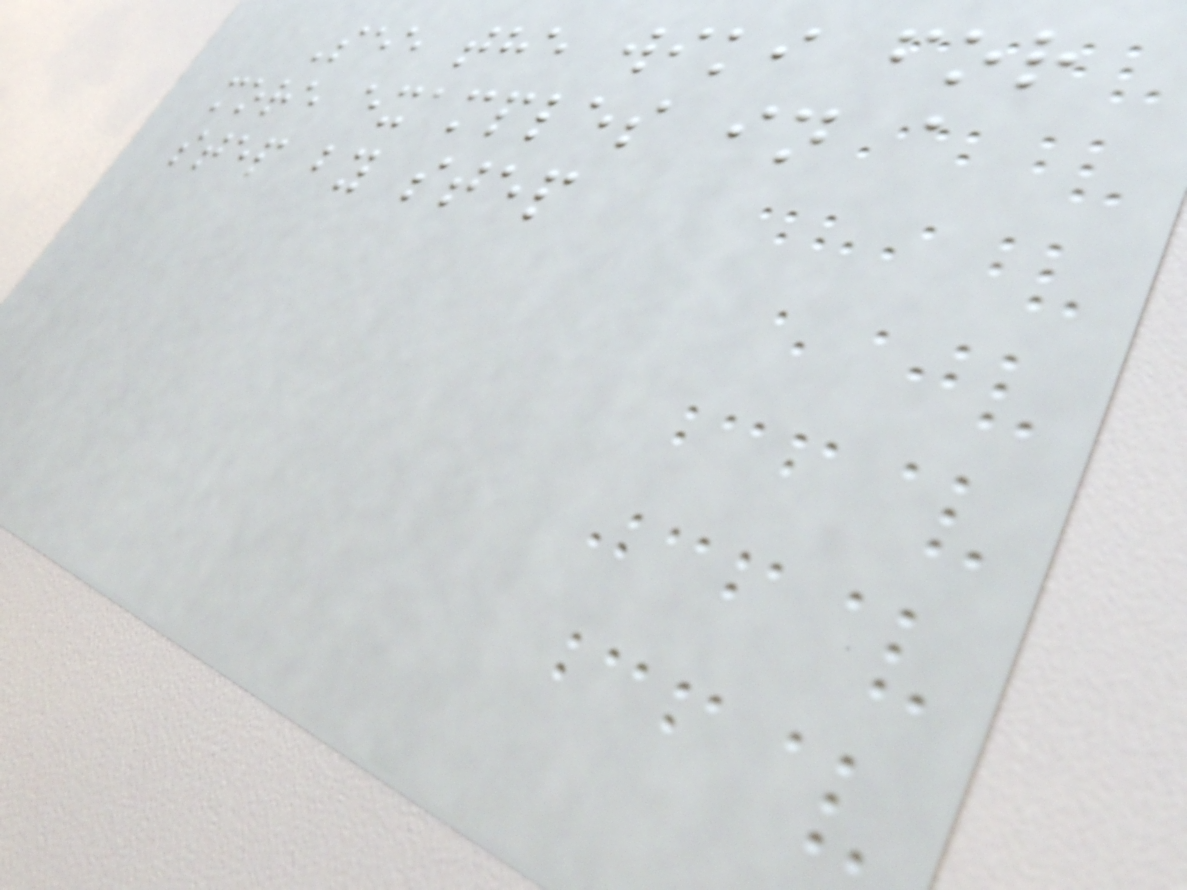See the wiki for
more examples in a
step by step
